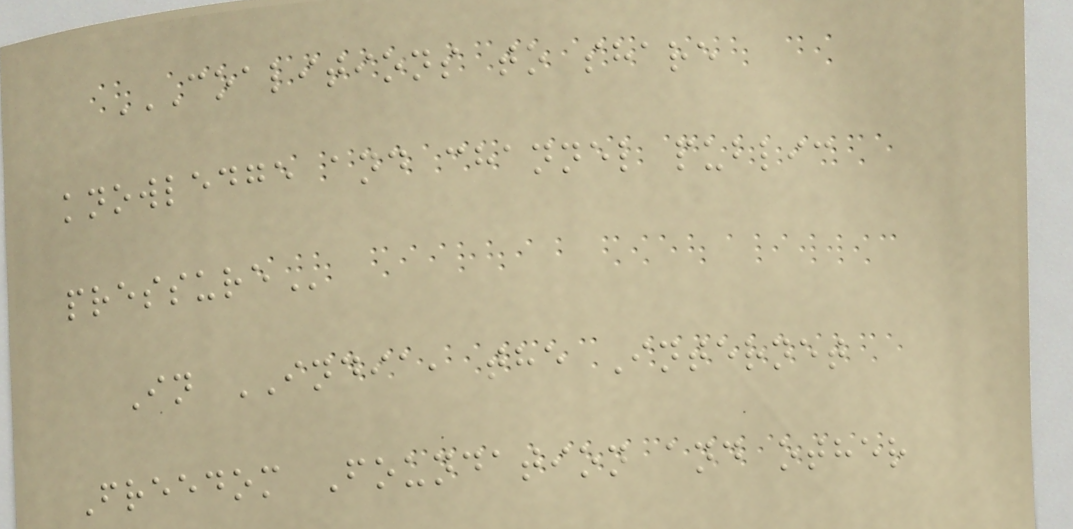COALITIONS TO SHARE
KNOWLEDGE AND CHANNEL PUBLIC
PRESSURE
In INDIA, the Internet
Freedom Foundation and other
